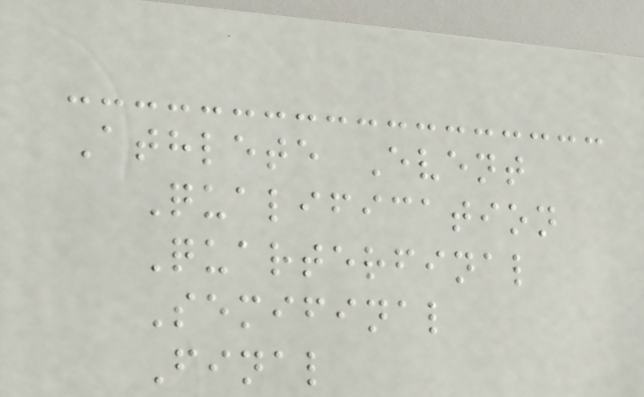Athlete Event
Qualification
Quarterfinal
Semifinal
Final
